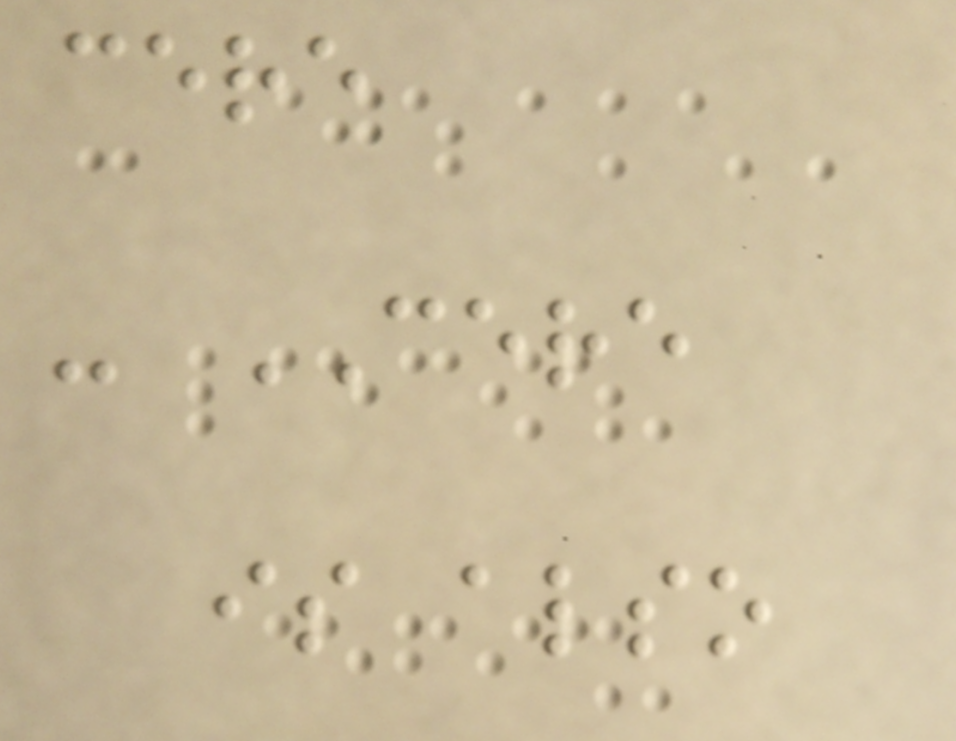cere
- CERE
is also
